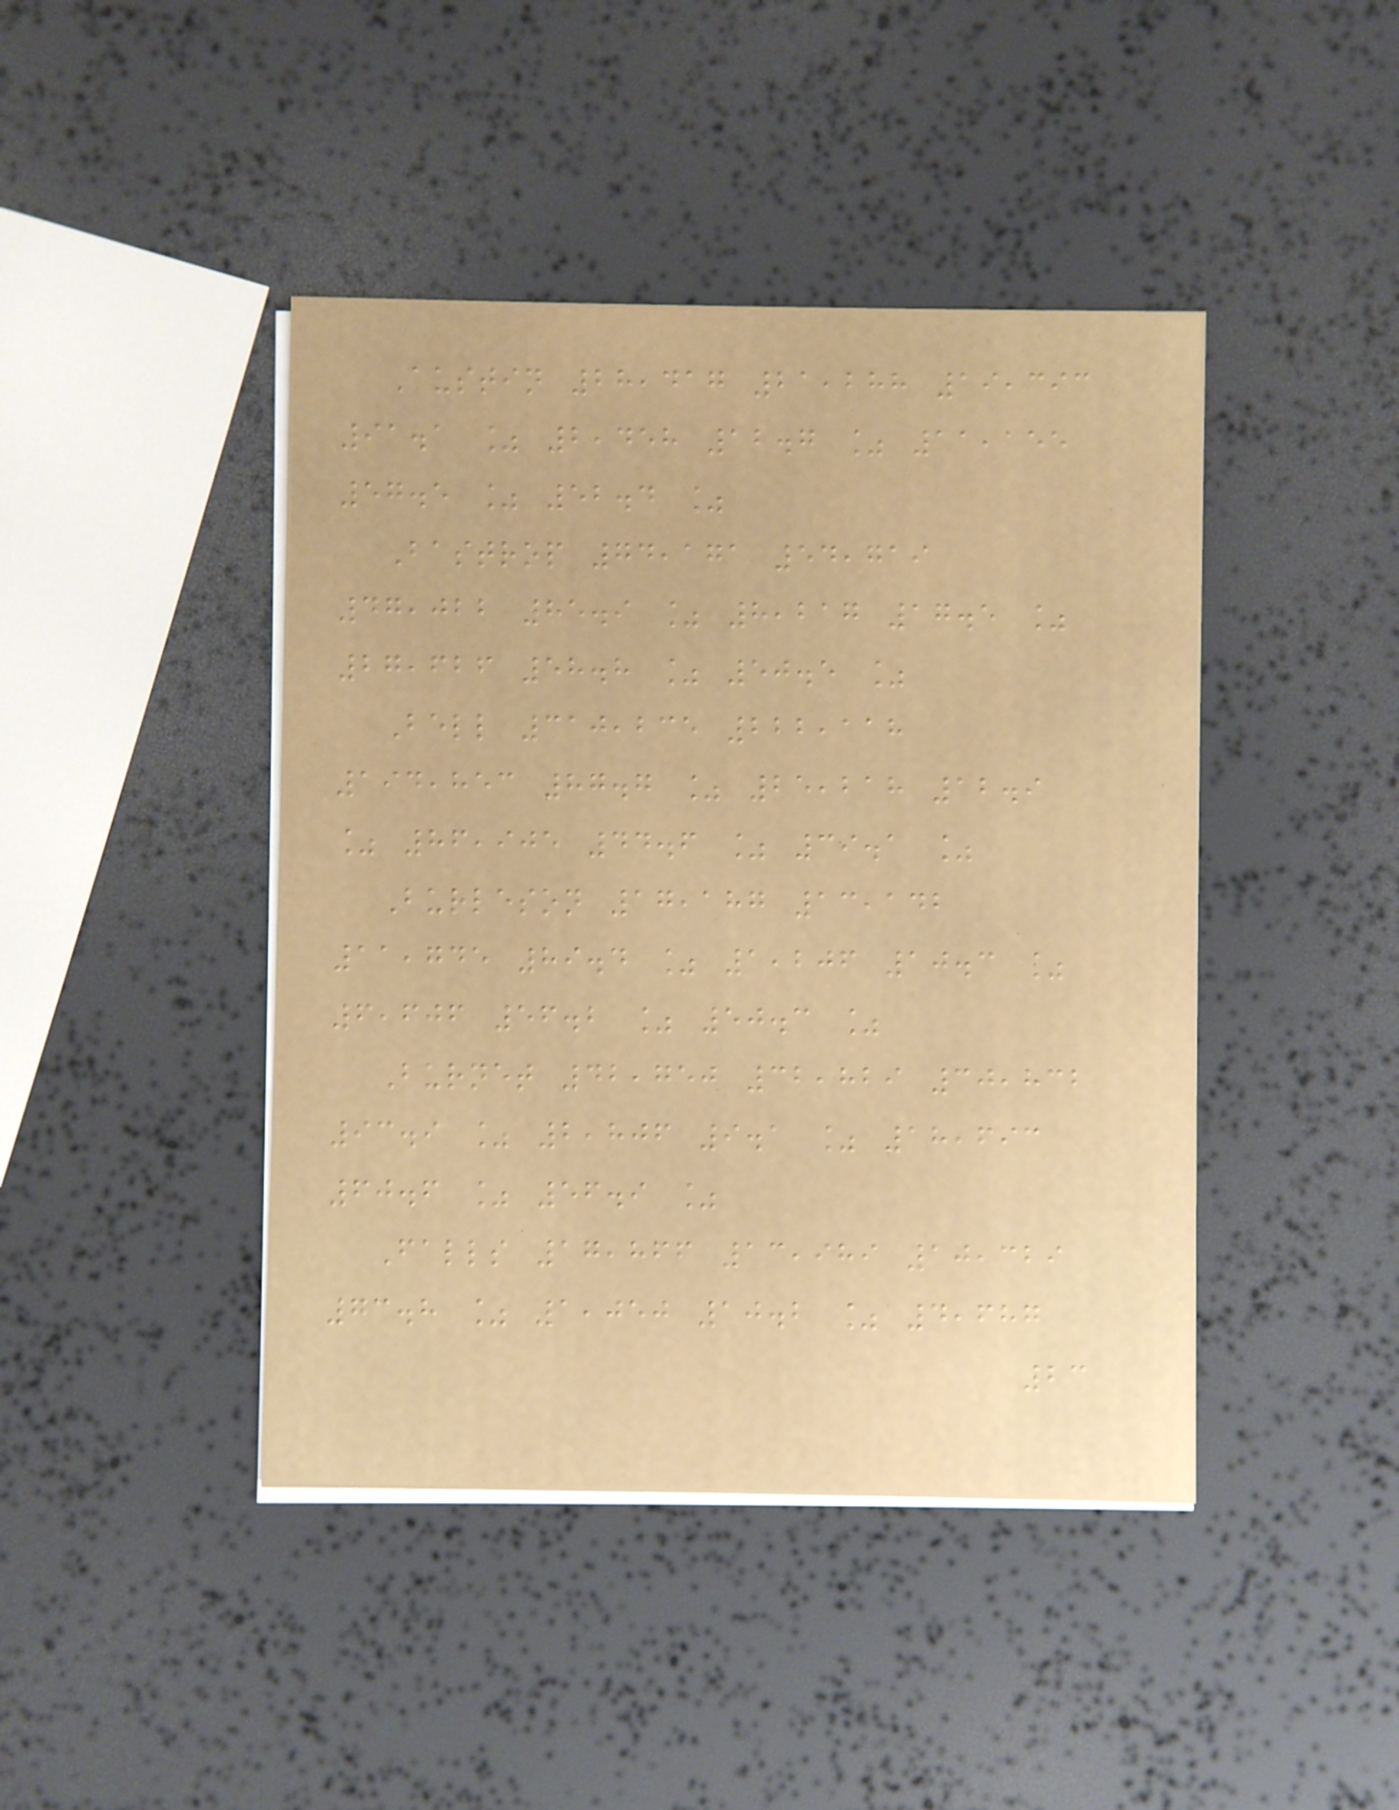Austin 28,417 21,288 19,393
91.1 % 2,458 12.7 % 11,155
57.5 % 52.4 %
Bastrop 74,171 54,719
47,022 85.9 % 8,217 17.5 %
27,626 58.8 % 50.5 %
Bell 310,235 222,118
194,853 87.7 % 25,218 12.9
% 86,905 44.6 % 39.1 %
Burleson 17,187 13,142
11,745 89.4 % 1,206 10.3 %
6,606 56.2 % 50.3 %
Burnet 42,750 32,829 30,832
93.9 % 2,806 9.1 % 18,693
60.6 % 56.9 %
Falls 17,866 13,989 10,329
73.8 % 1,050 10.2 % 4,687
23
